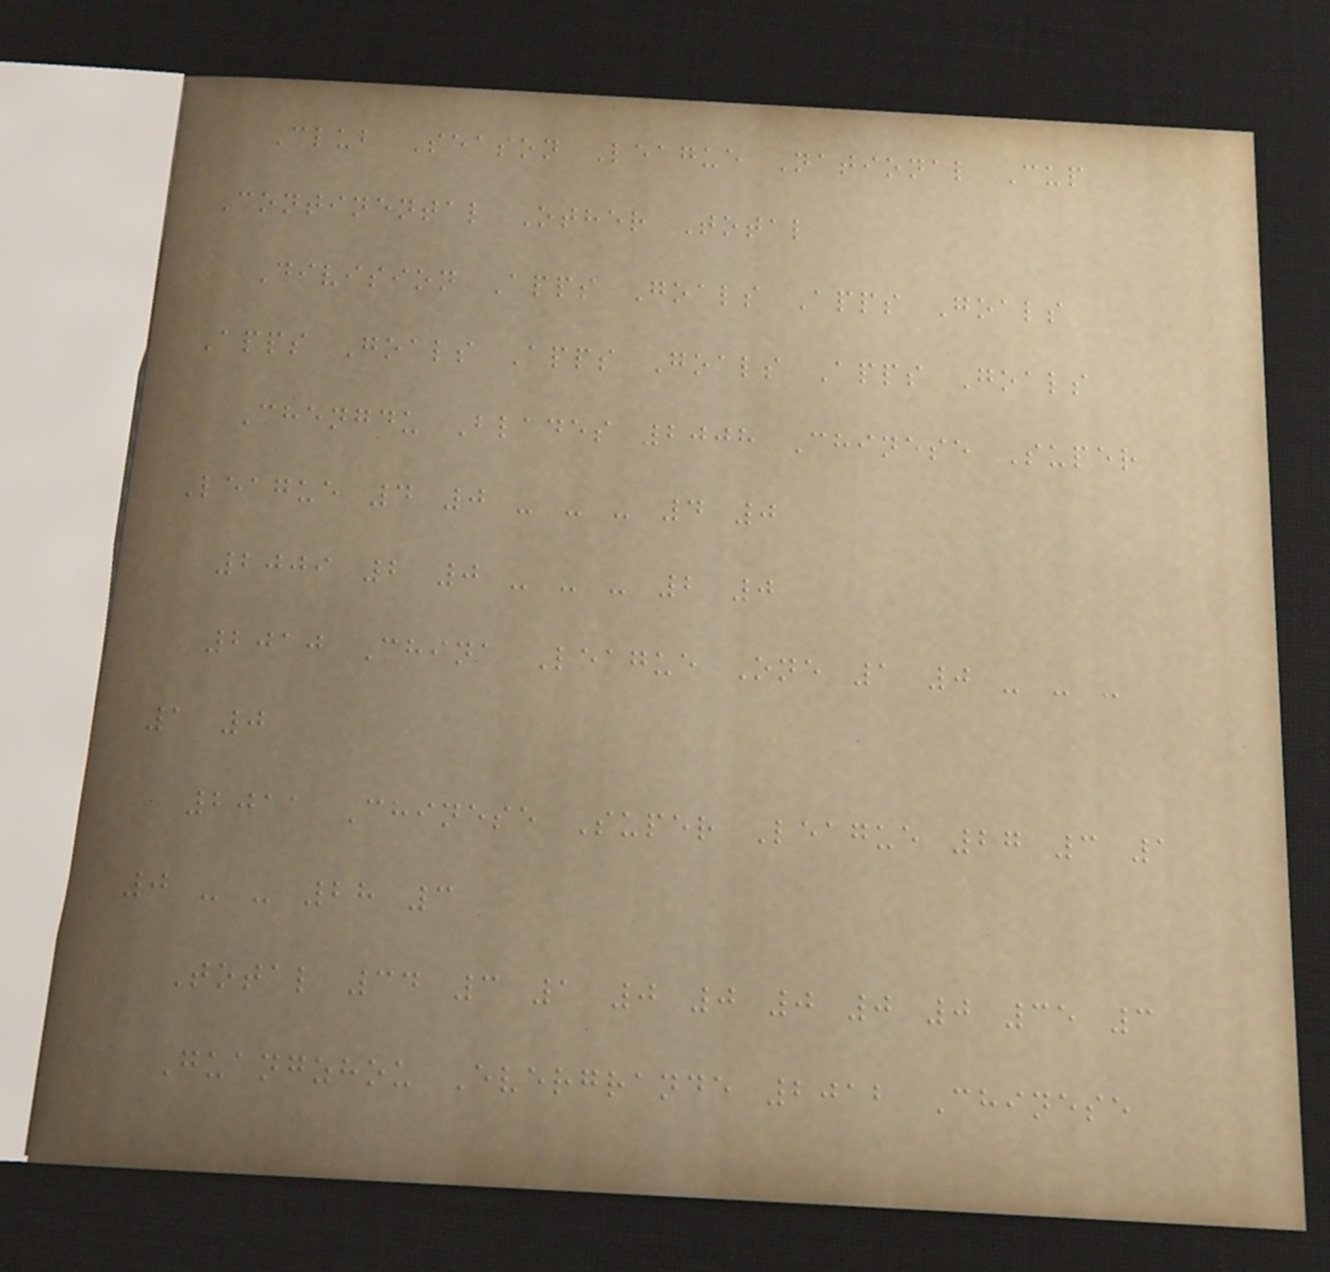Club Season League National Cup
Continental Other Total
Division Apps Goals Apps Goals
Apps Goals Apps Goals Apps Goals
Chengdu Blades 2008 Chinese Super
League 4 0 - - - 4 0
2009 2 0 - - - 2 0
2010 China League One 1 0 - - -
1 0
2011 Chinese Super League 27 3 1
0 - - 28 3
Total 34 3 1 0 0 0 0 0 35 3
Guangzhou Evergrande 2012 Chinese
